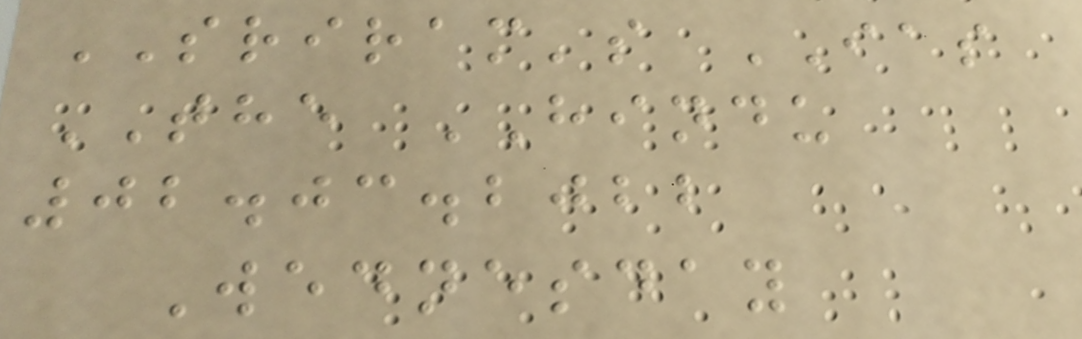SRIRAM's IAS
THE HINDU
02.03.2022
Wednesday
